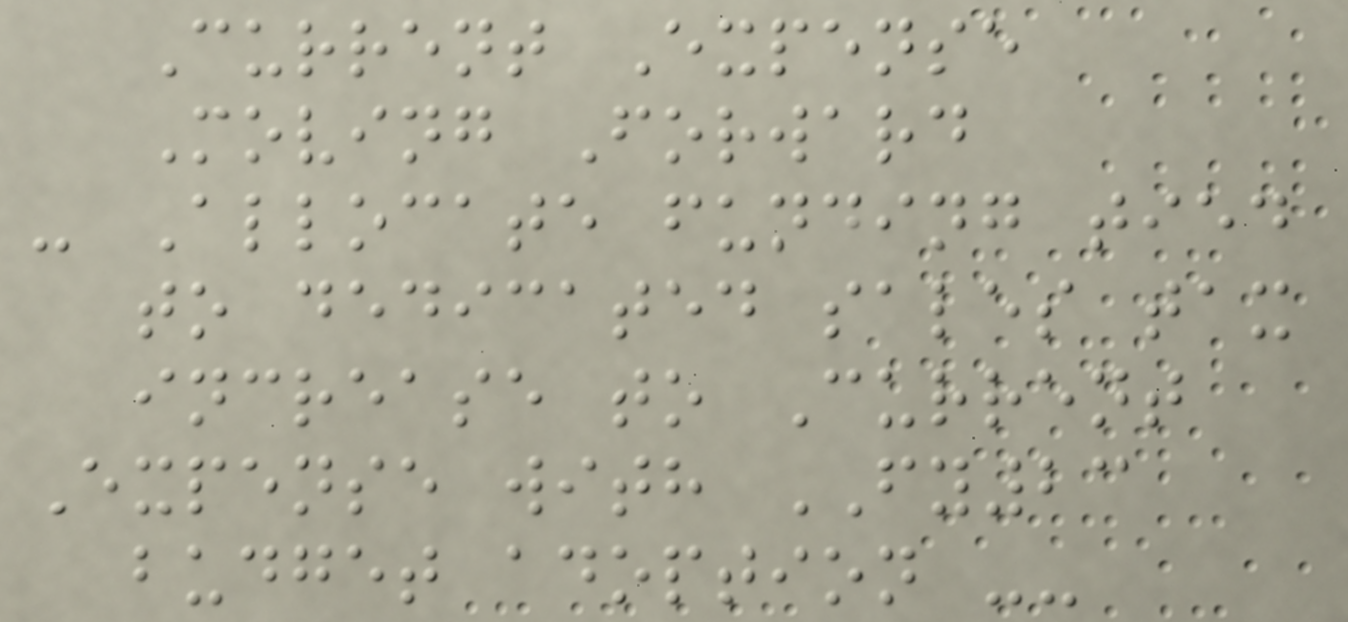Current Expense
Moving Forward
- Allocate funding tied
to dedicated sales tax
increase to Current
Expense with FY23
budget adoption --
